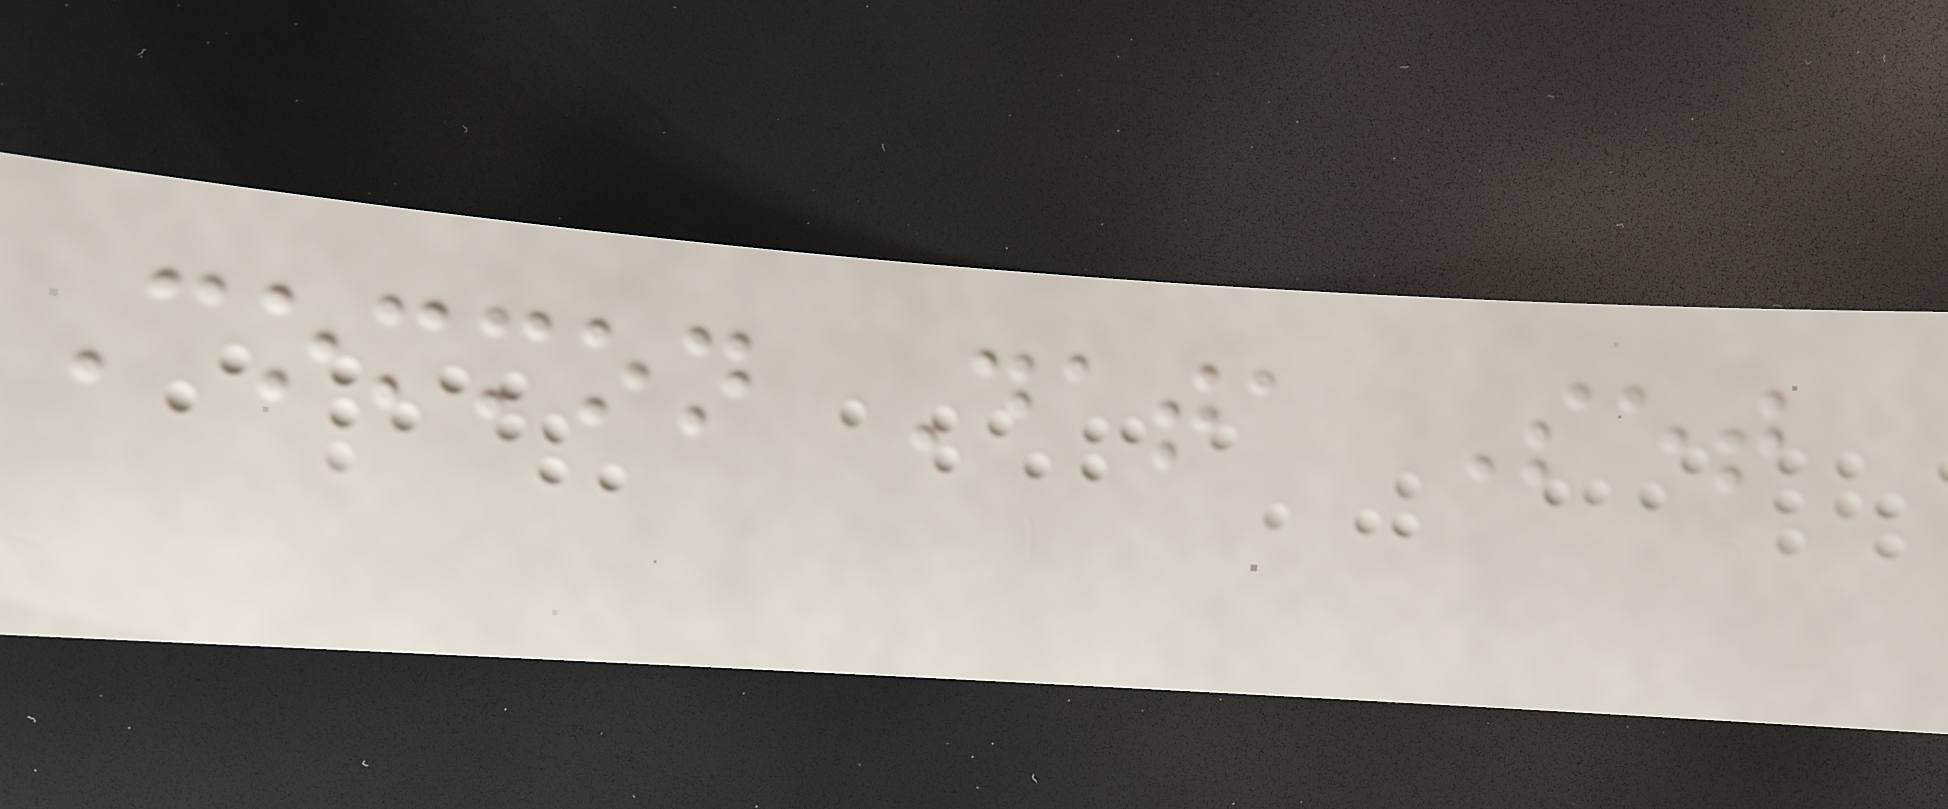Common Data Set
